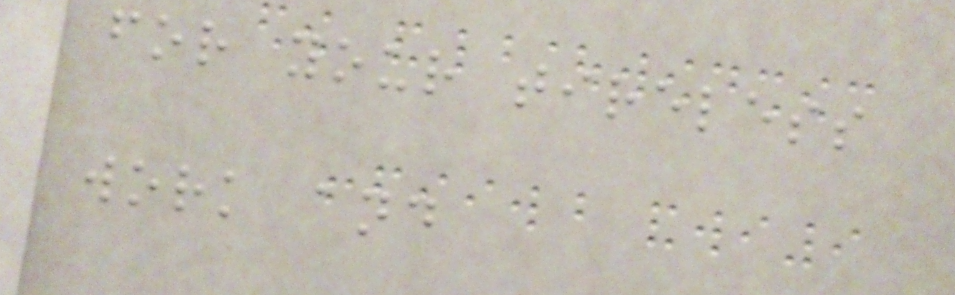for your tireless
work and
